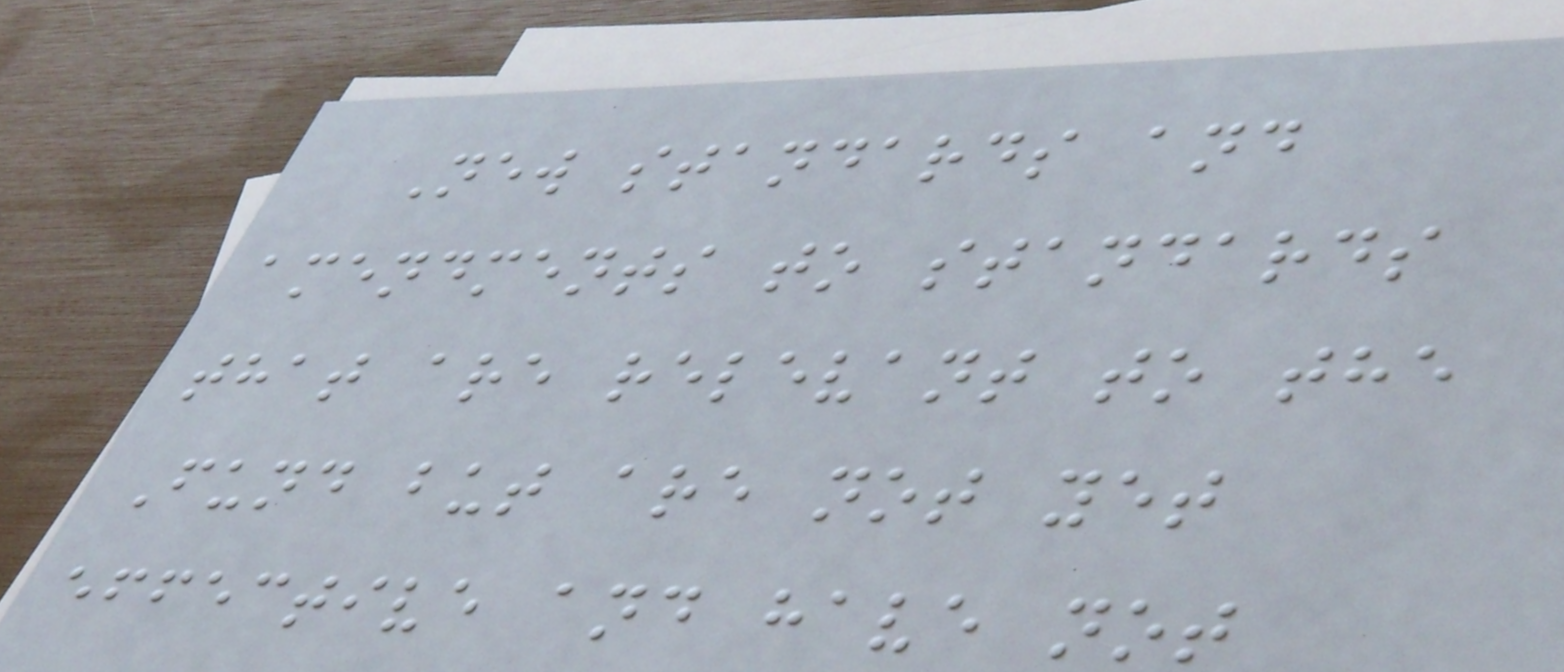New standards and
amendments to standards
that are relevant to the
Fund but are not yet
effective and have not
